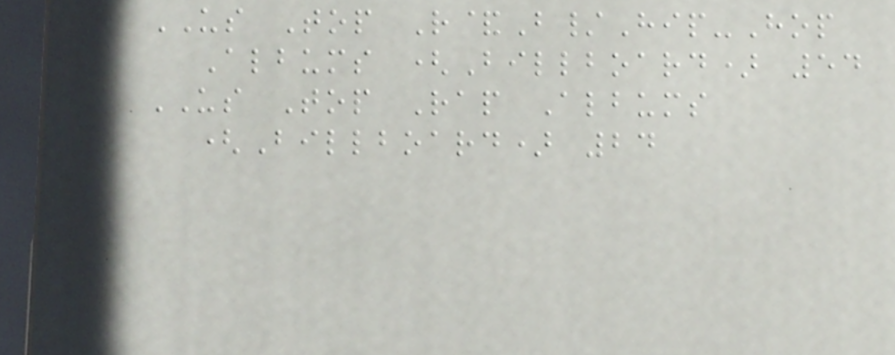US Top R&B/Hip-Hop
Albums (Billboard) 54
US Top Rap Albums
(Billboard) 24
